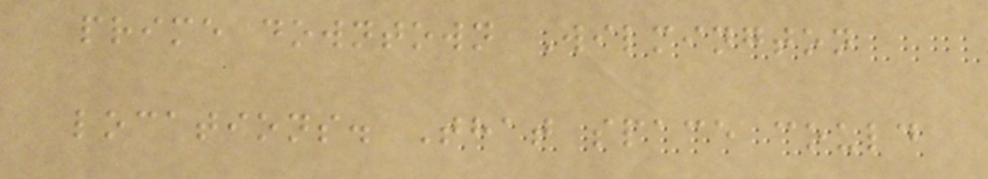prime downtown Wilmington
locations. That space could
